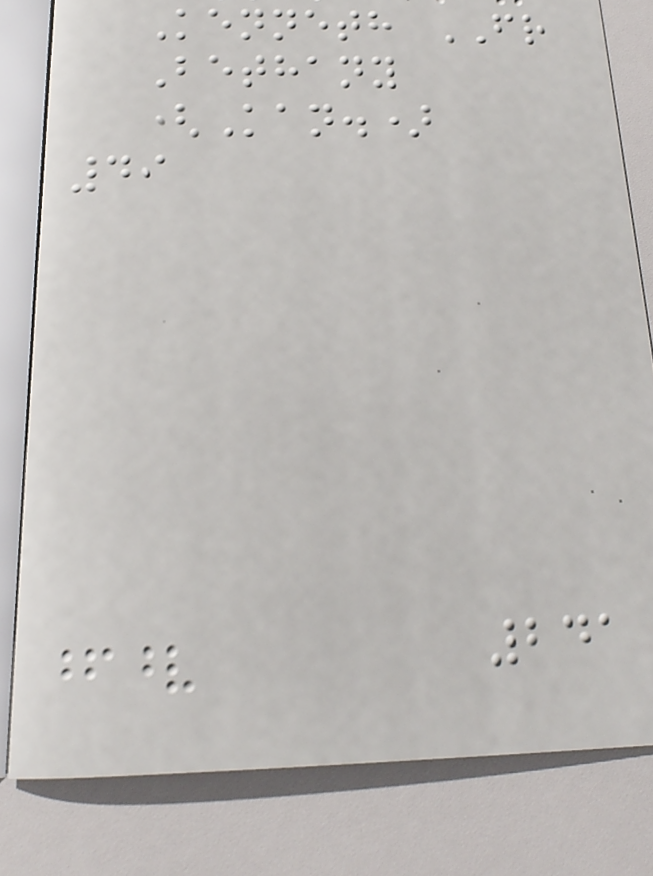Kenneth FR
Bethany
(Kan.)
49
241
